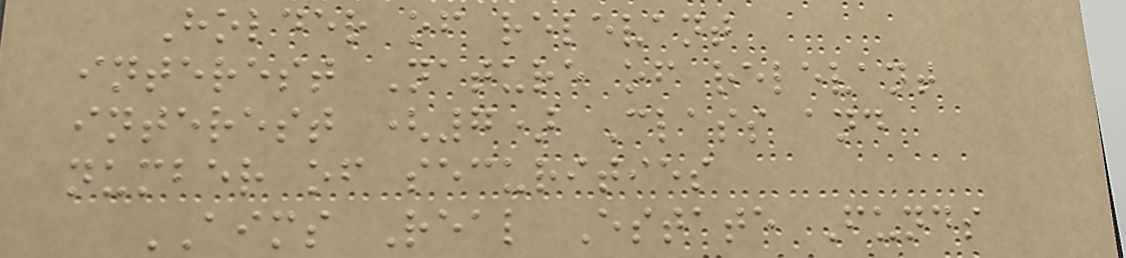Holder of relevant
interest Nature of relevant
interest (7) Class and
number of securities
AIMS Real Estate Funds
